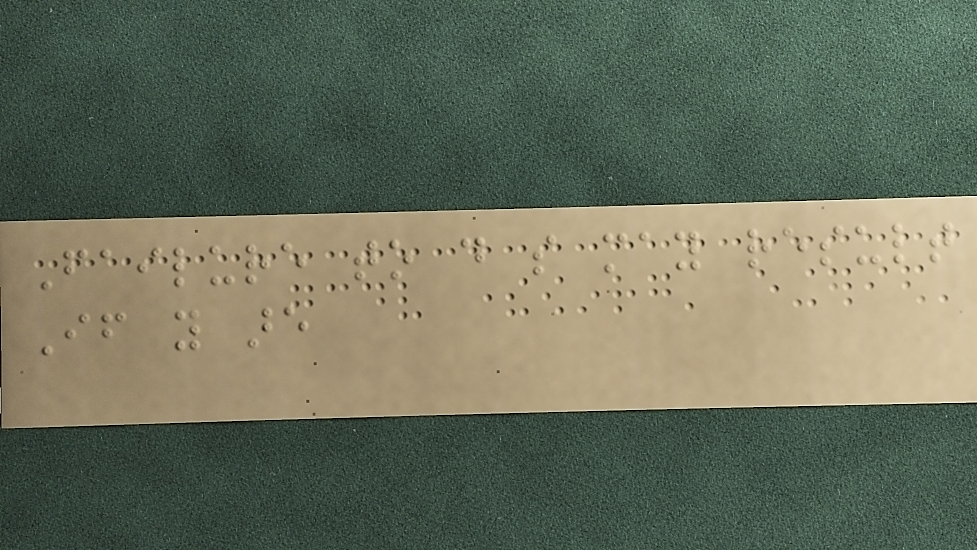Failure to do so may result
If you are
